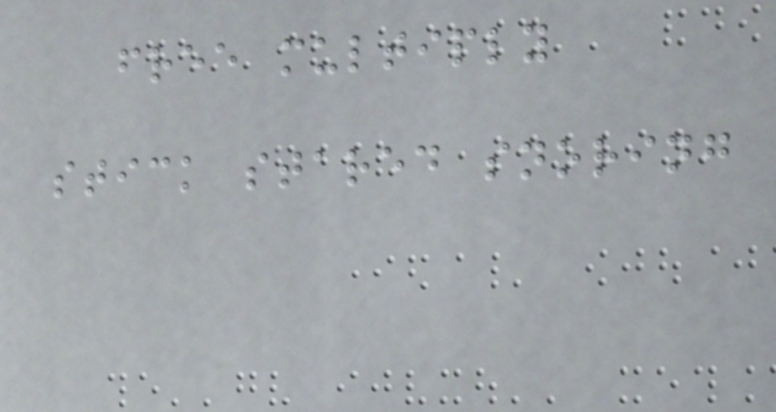free multiply
stick stared snoring
